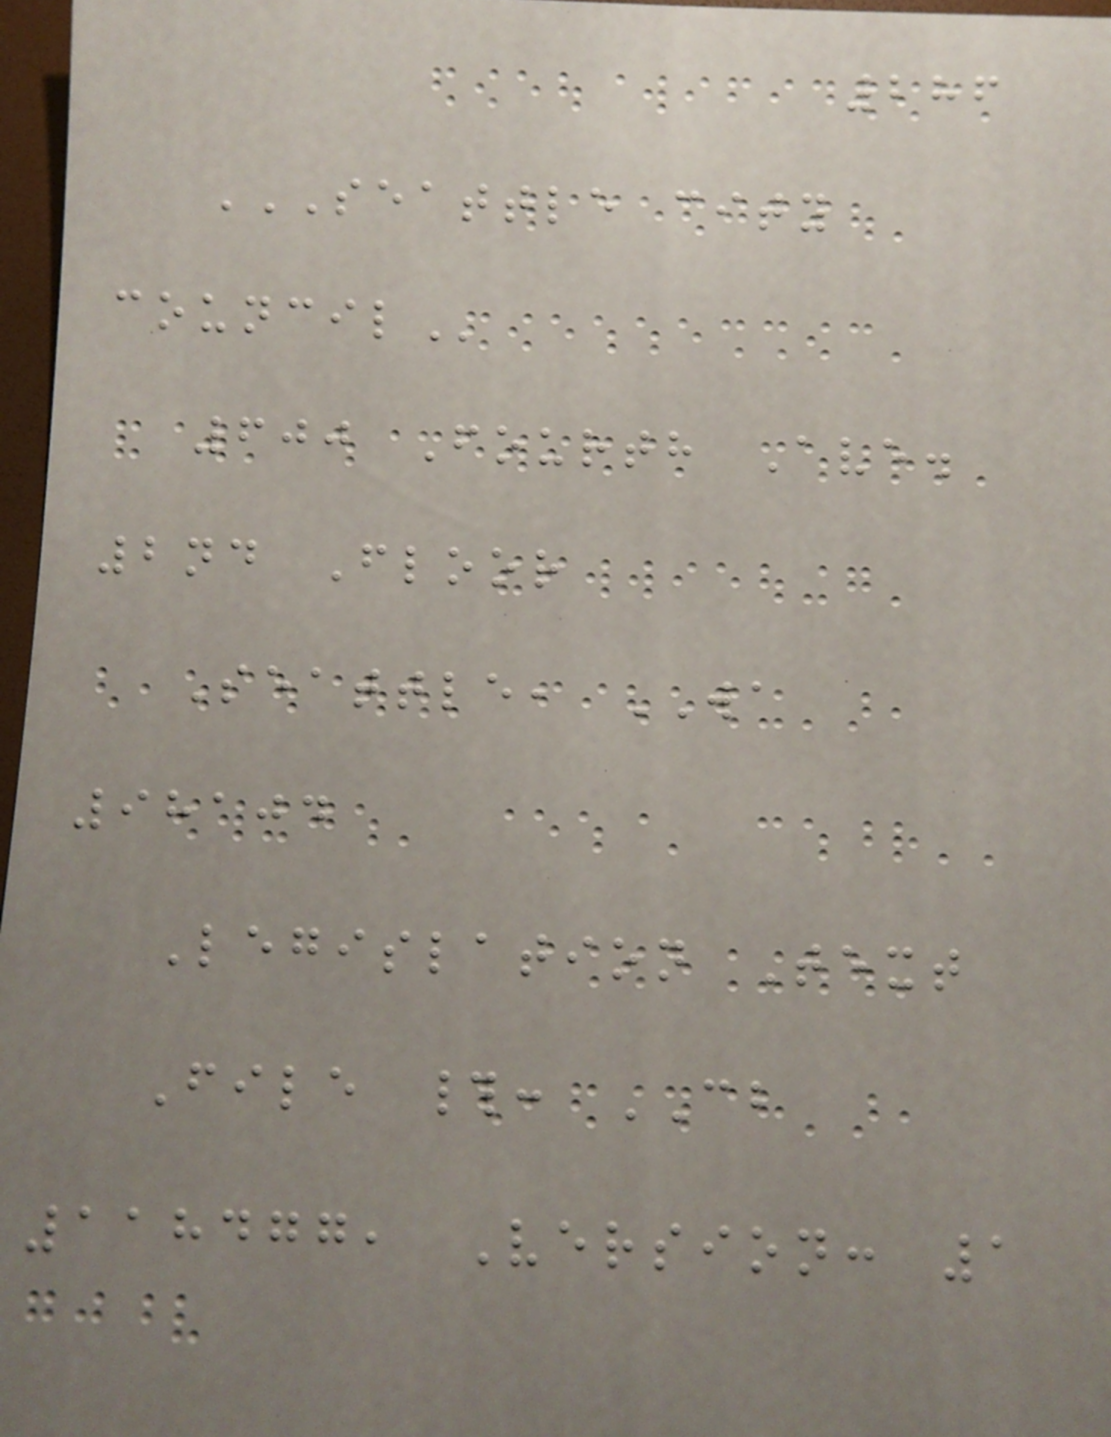286
SEATTLE CITY
COUNCIL
600 Fourth Ave.
2nd Floor
Seattle, WA
98104
Legislation Text
File #: CB
118477, Version: 1
